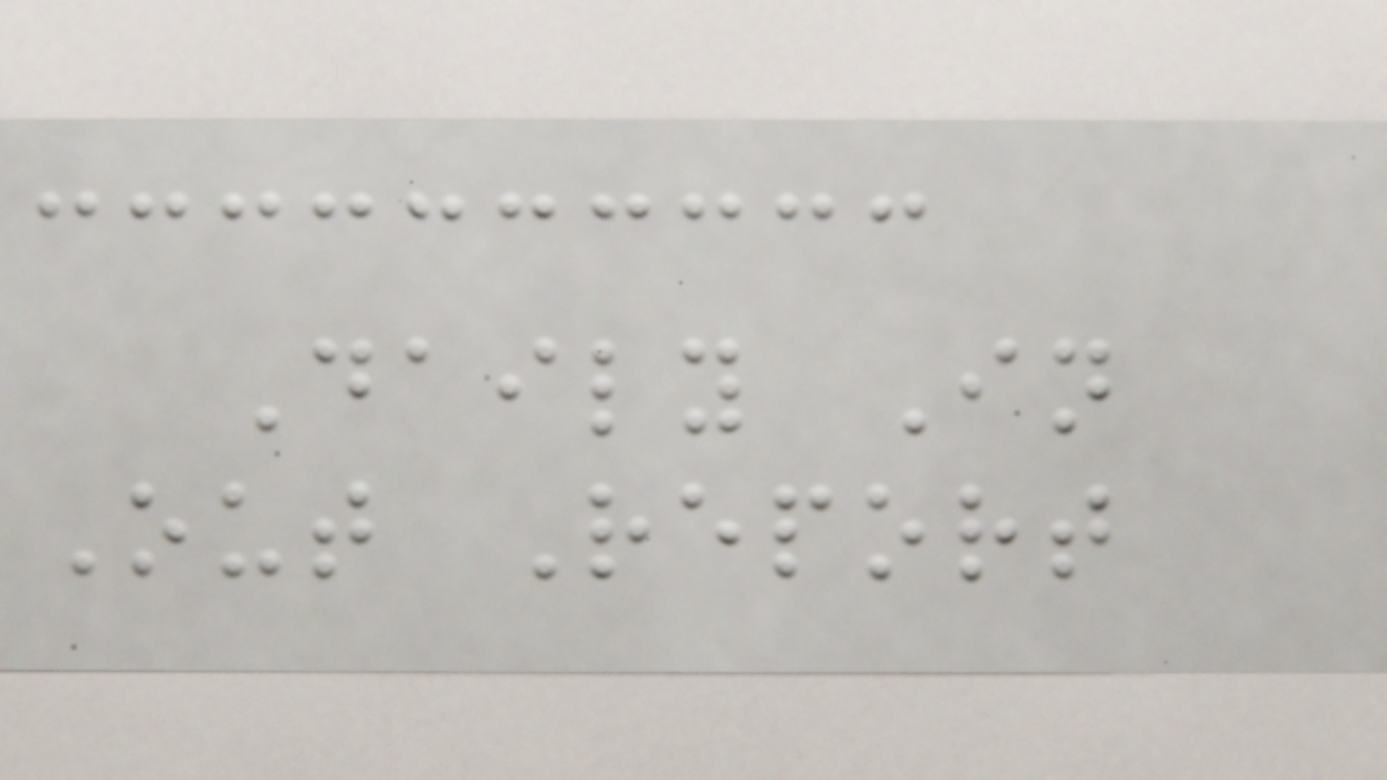Daily In
Out Report
